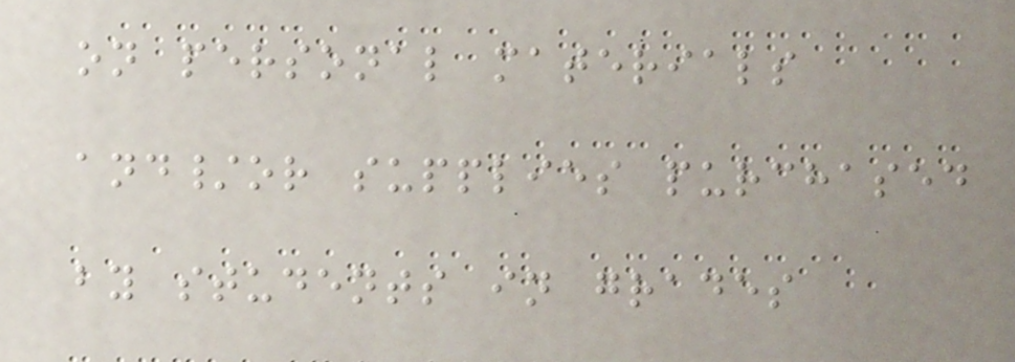on personal materials
and/or supplies purchased
by students in grades
